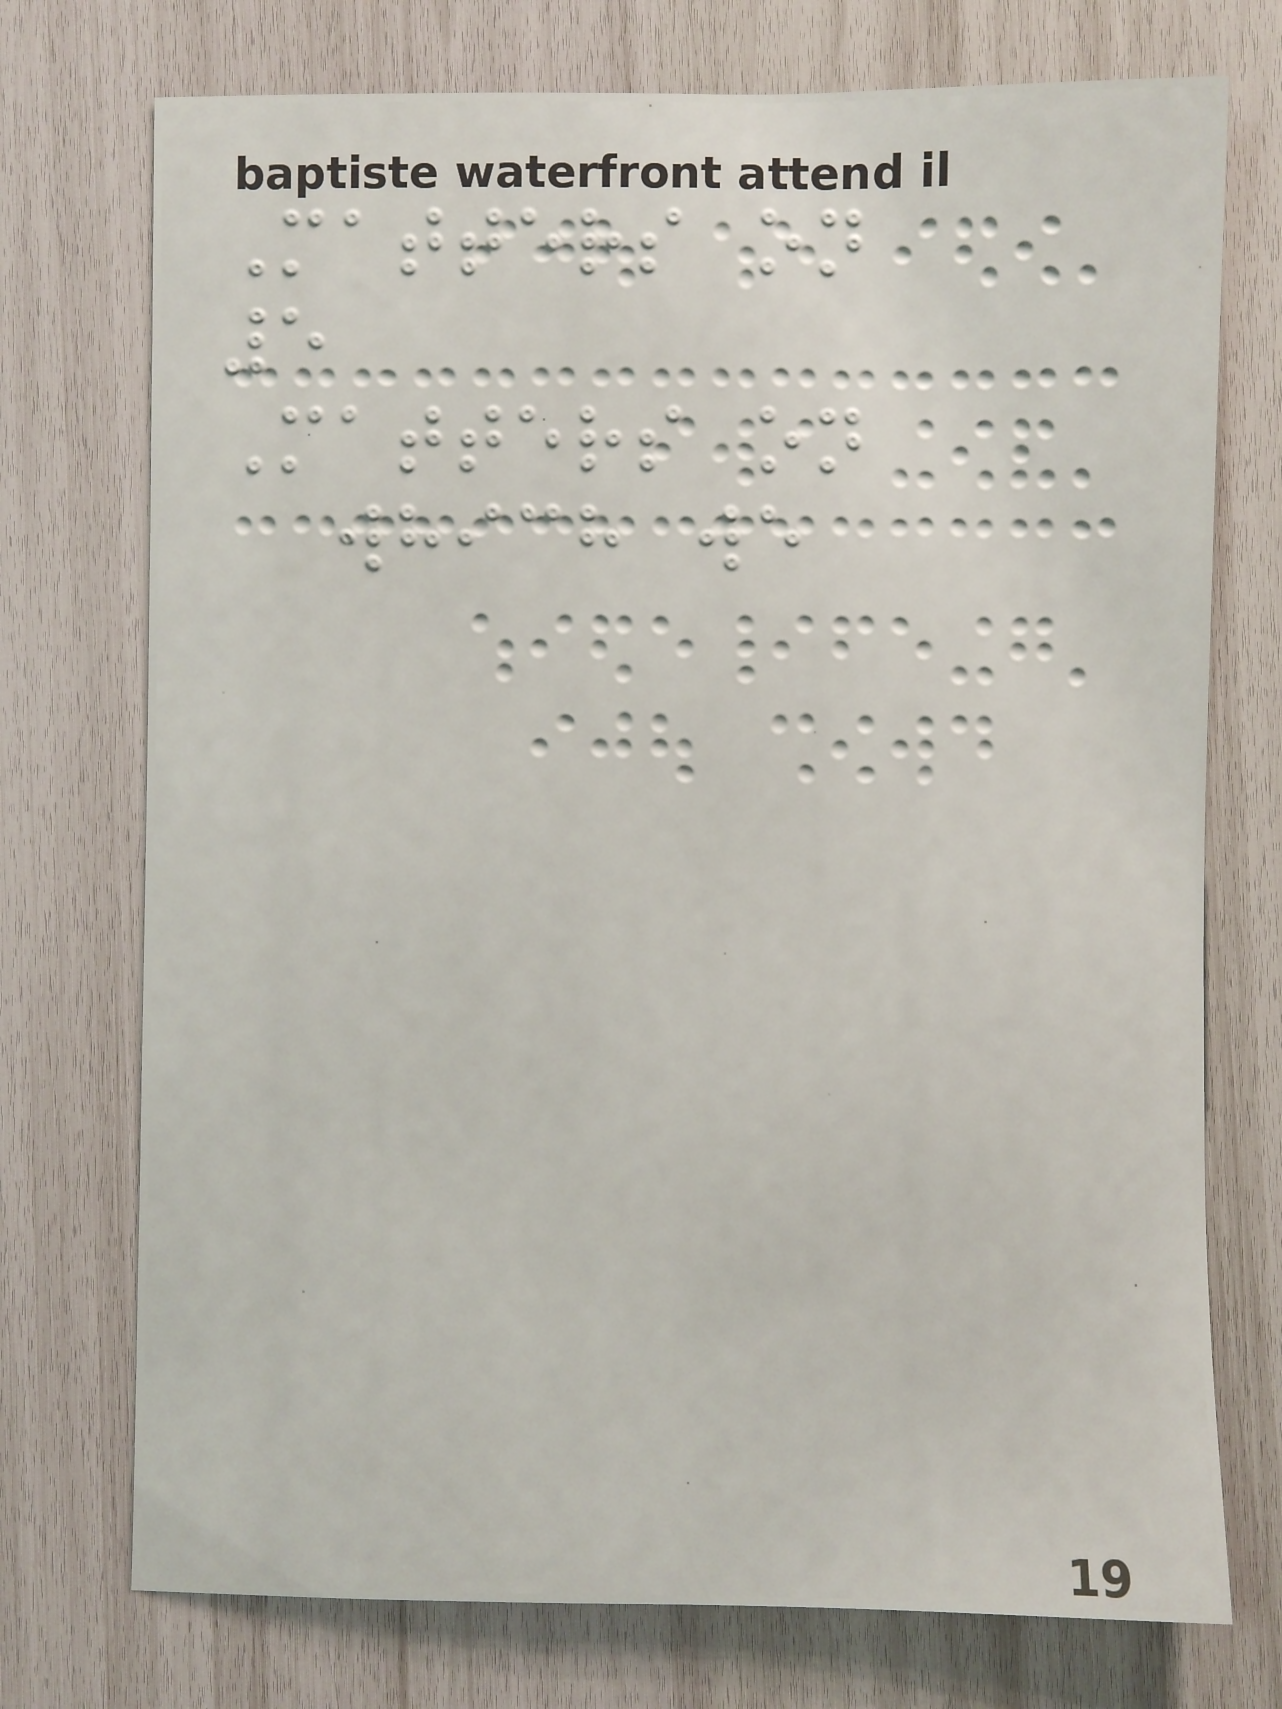Matters on
5
Matters on
which we
